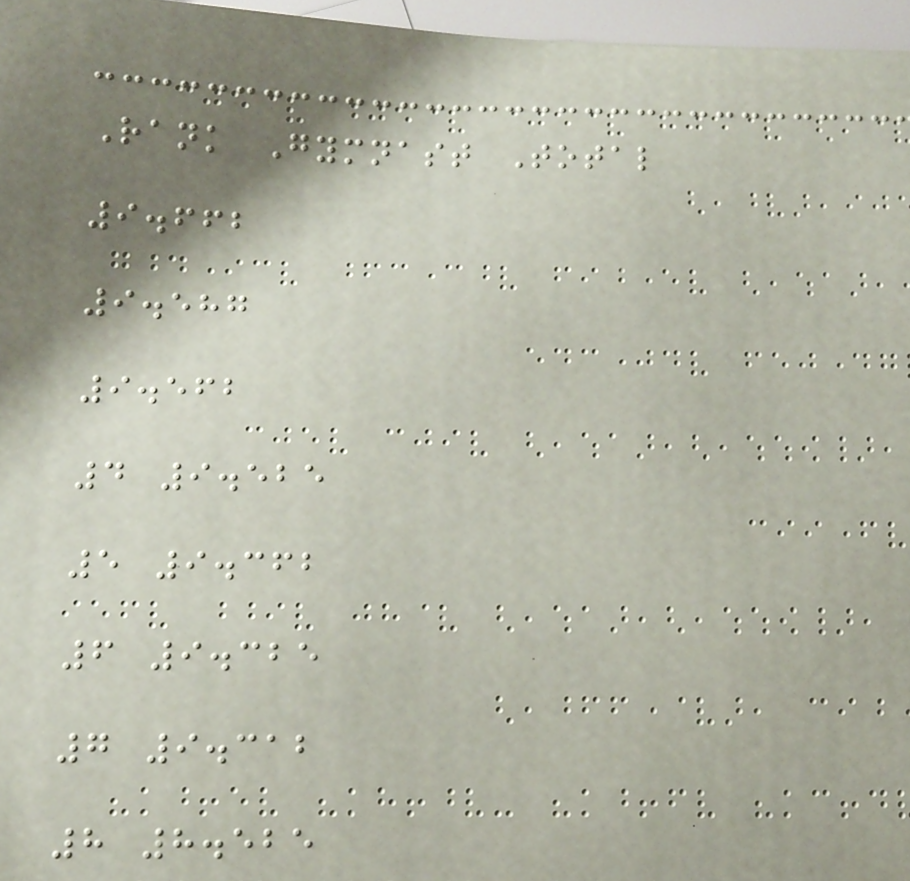Rank Gymnast Total
9.662
9.587
9.562
4 9.525
5 9.362
6 9.325
7 9.312
8 8.525
